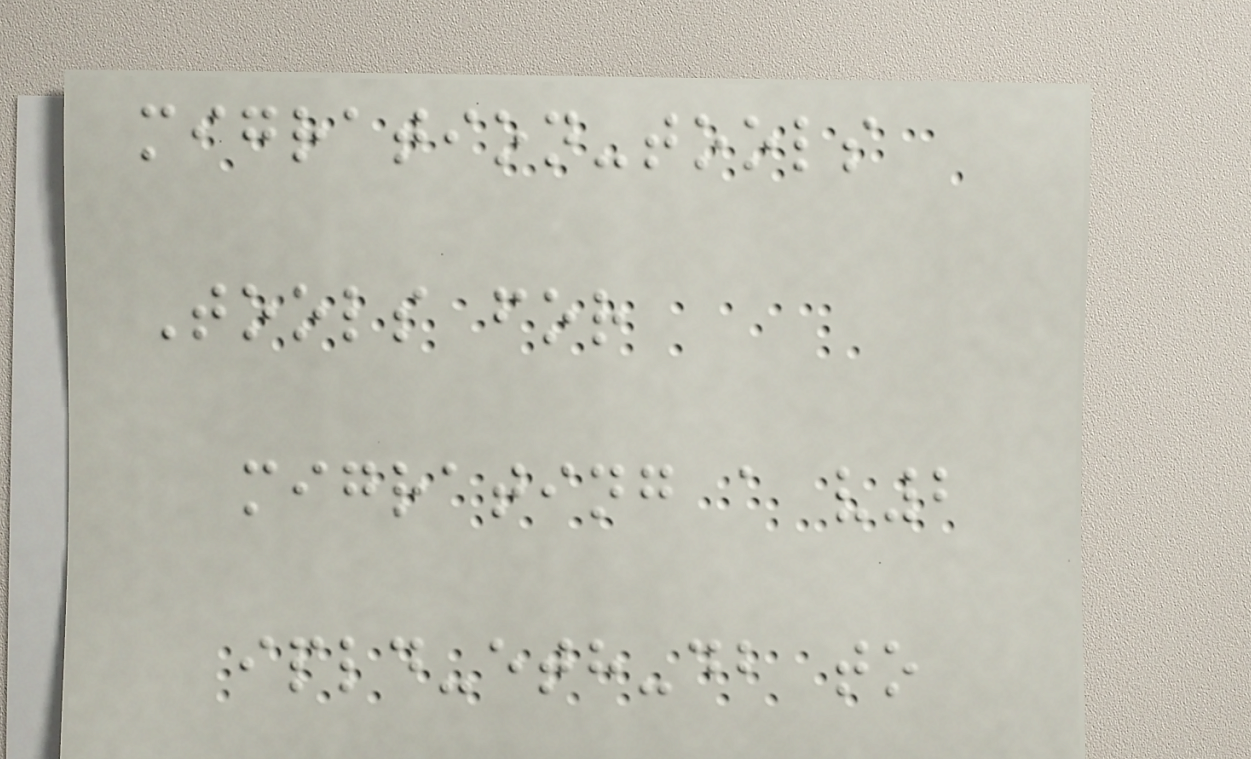migration-tools
Tools for
migrating a v2
ipld-eth-db to
